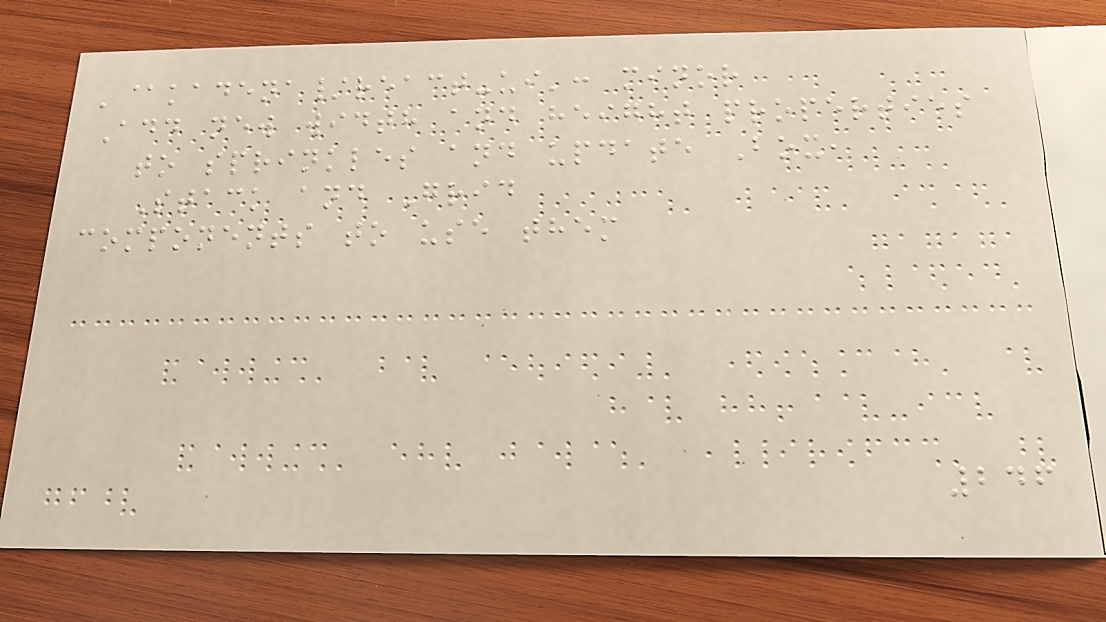'@kadena/react-ui': minor
Add new width and height properties
to sprinkles and update Box,
Stack and Grid
components to use them
246
